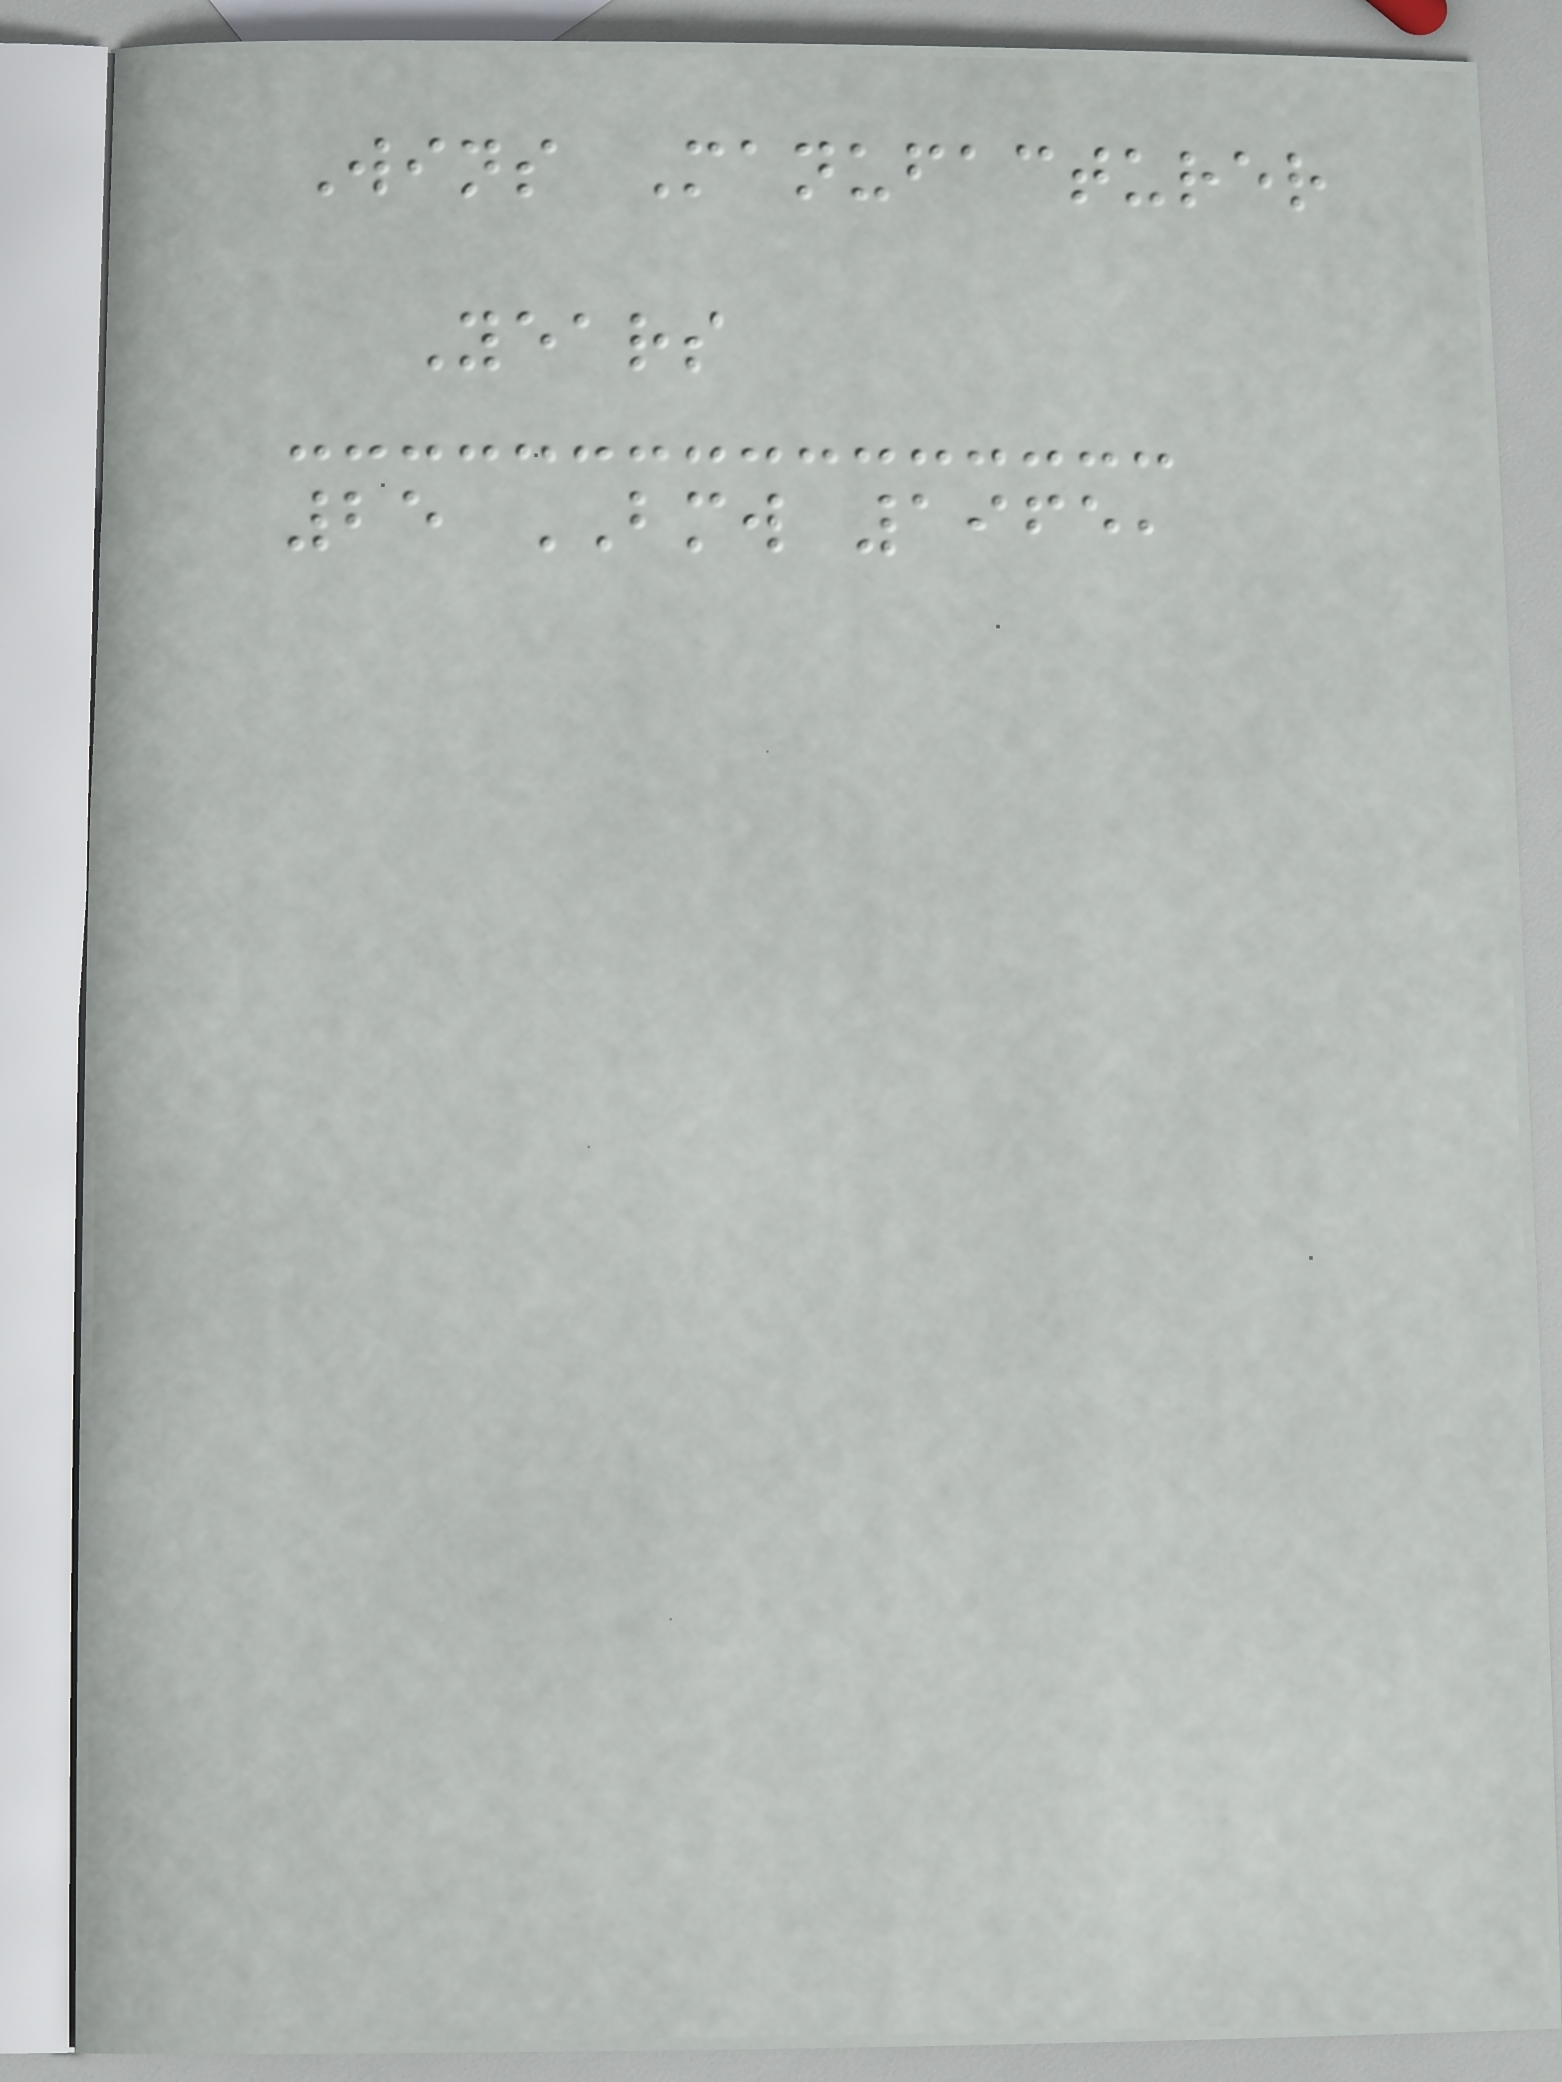Wins Manufacturer
Years
25 BMW 1965,
